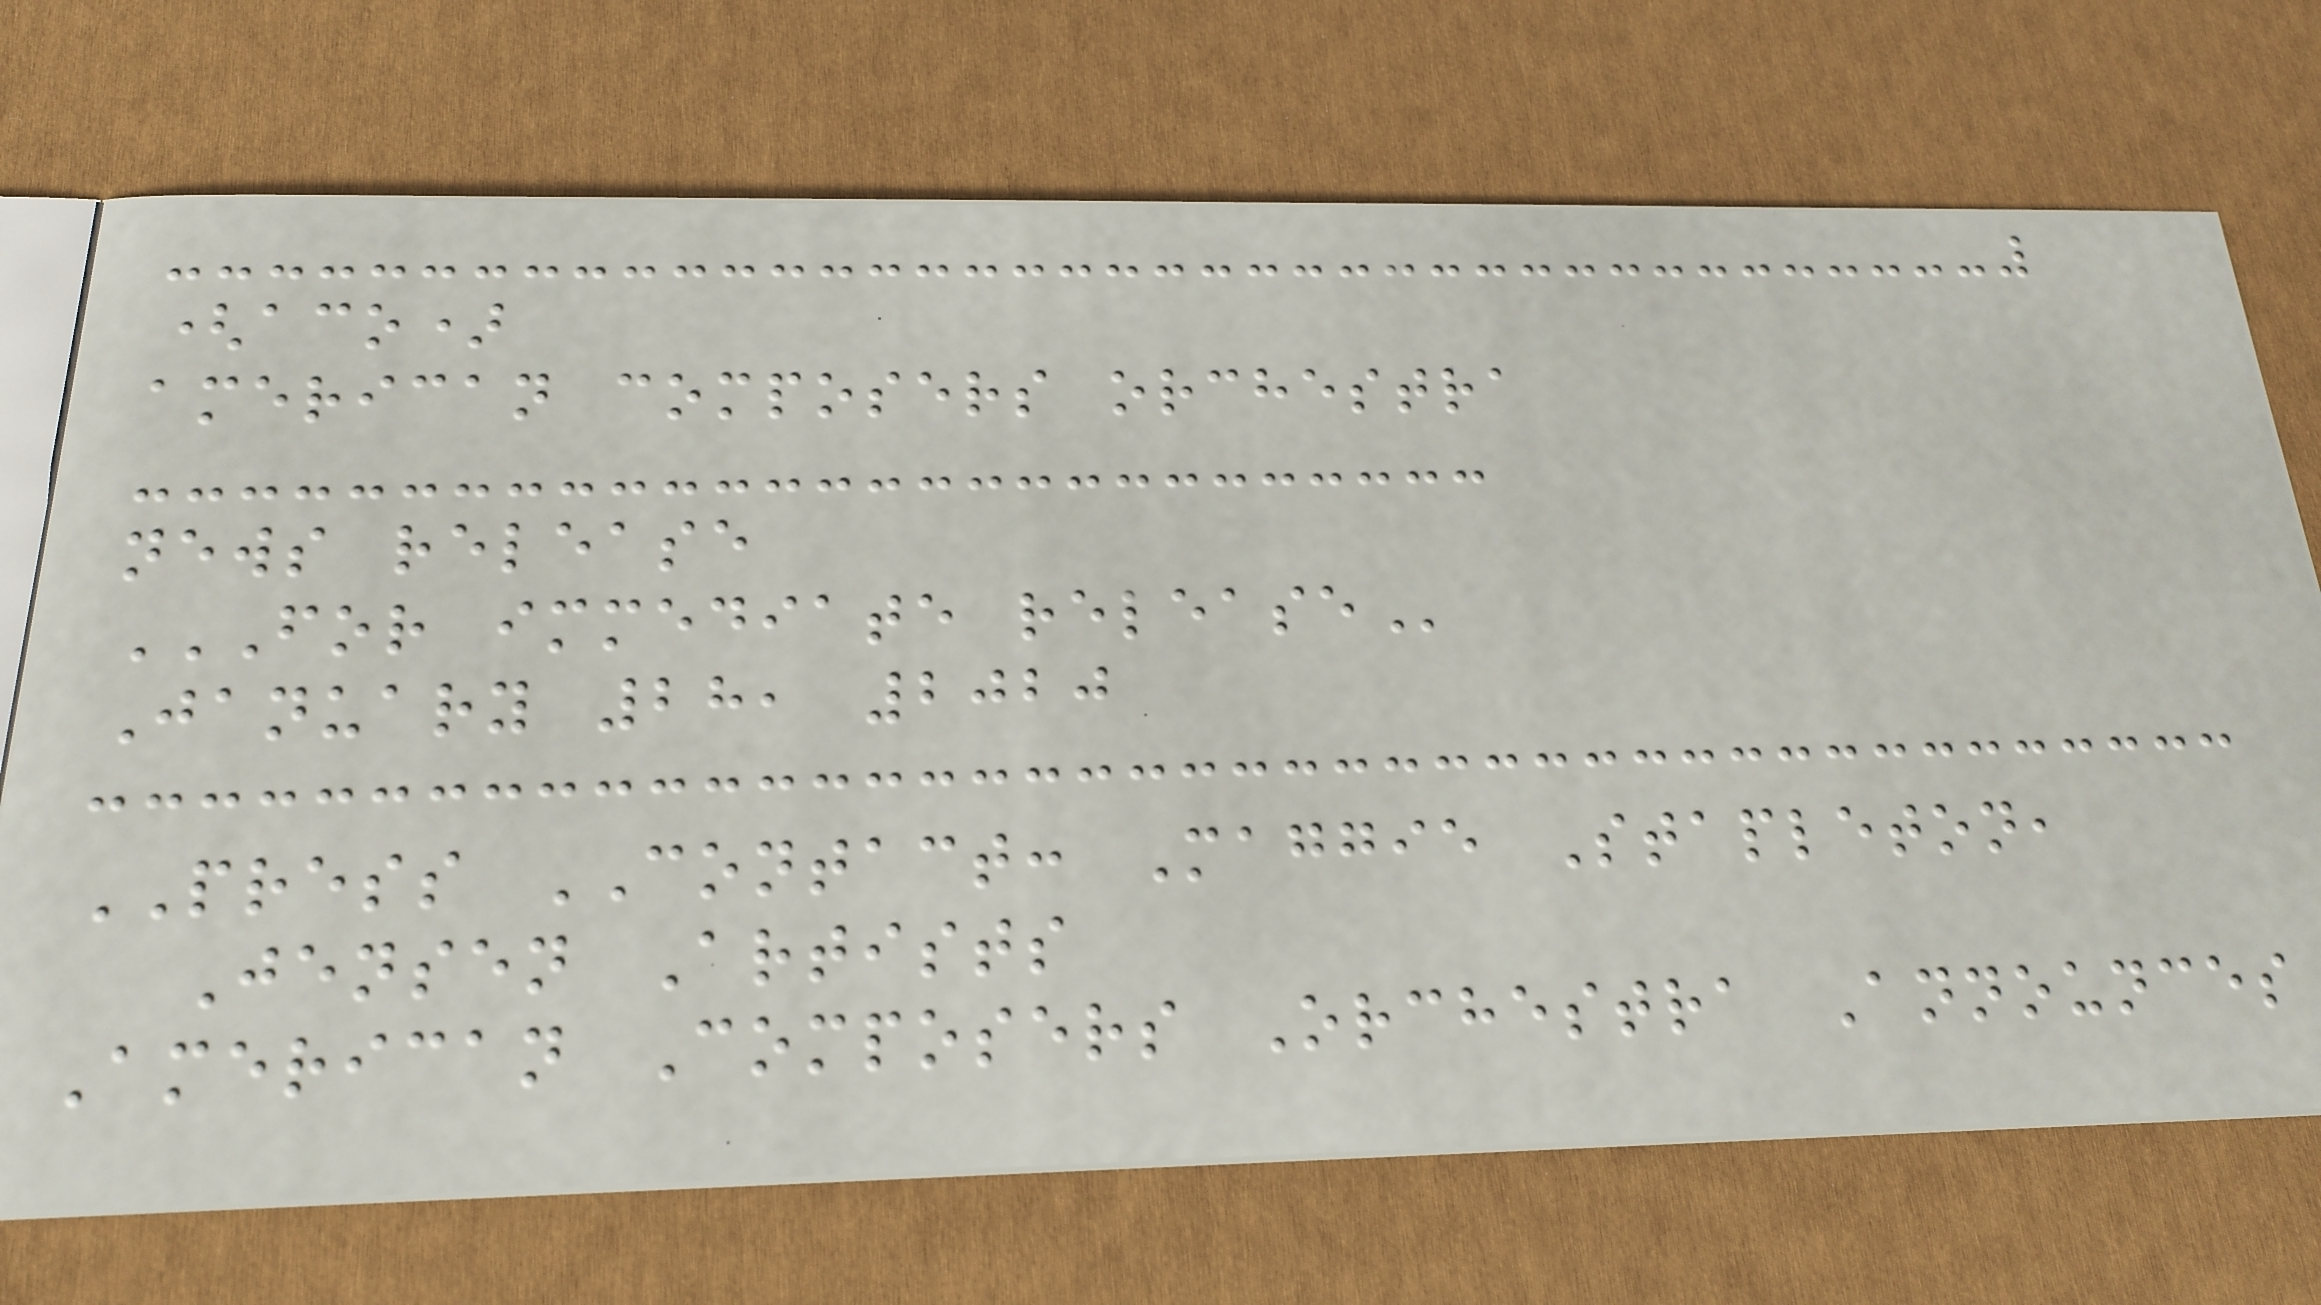(aco)
american composers orchestra
news release
FOR IMMEDIATE RELEASE
January 28, 2020
PRESS CONTACT: Maggie Stapleton,
Jensen Artists
American Composers Orchestra Announces
